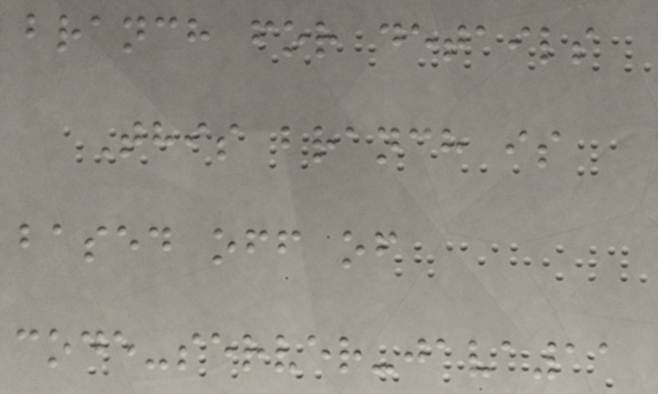branch for details
This branch is
based off of
code-server-java11
